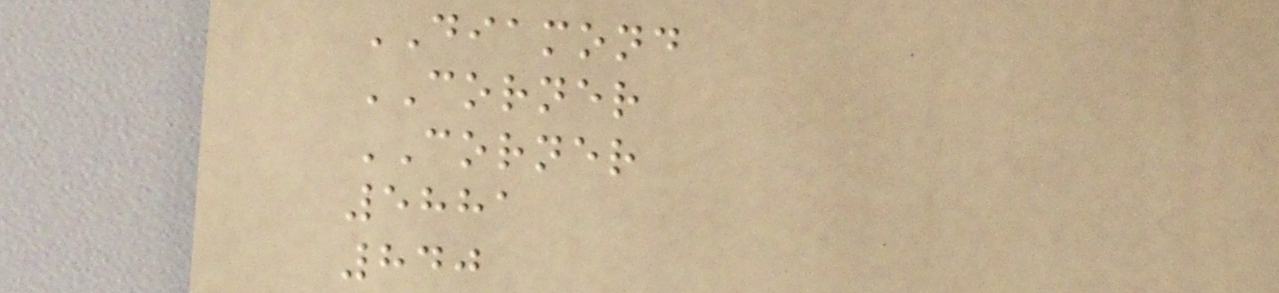DIAMOND
CORNER
CORNER
5881
840
